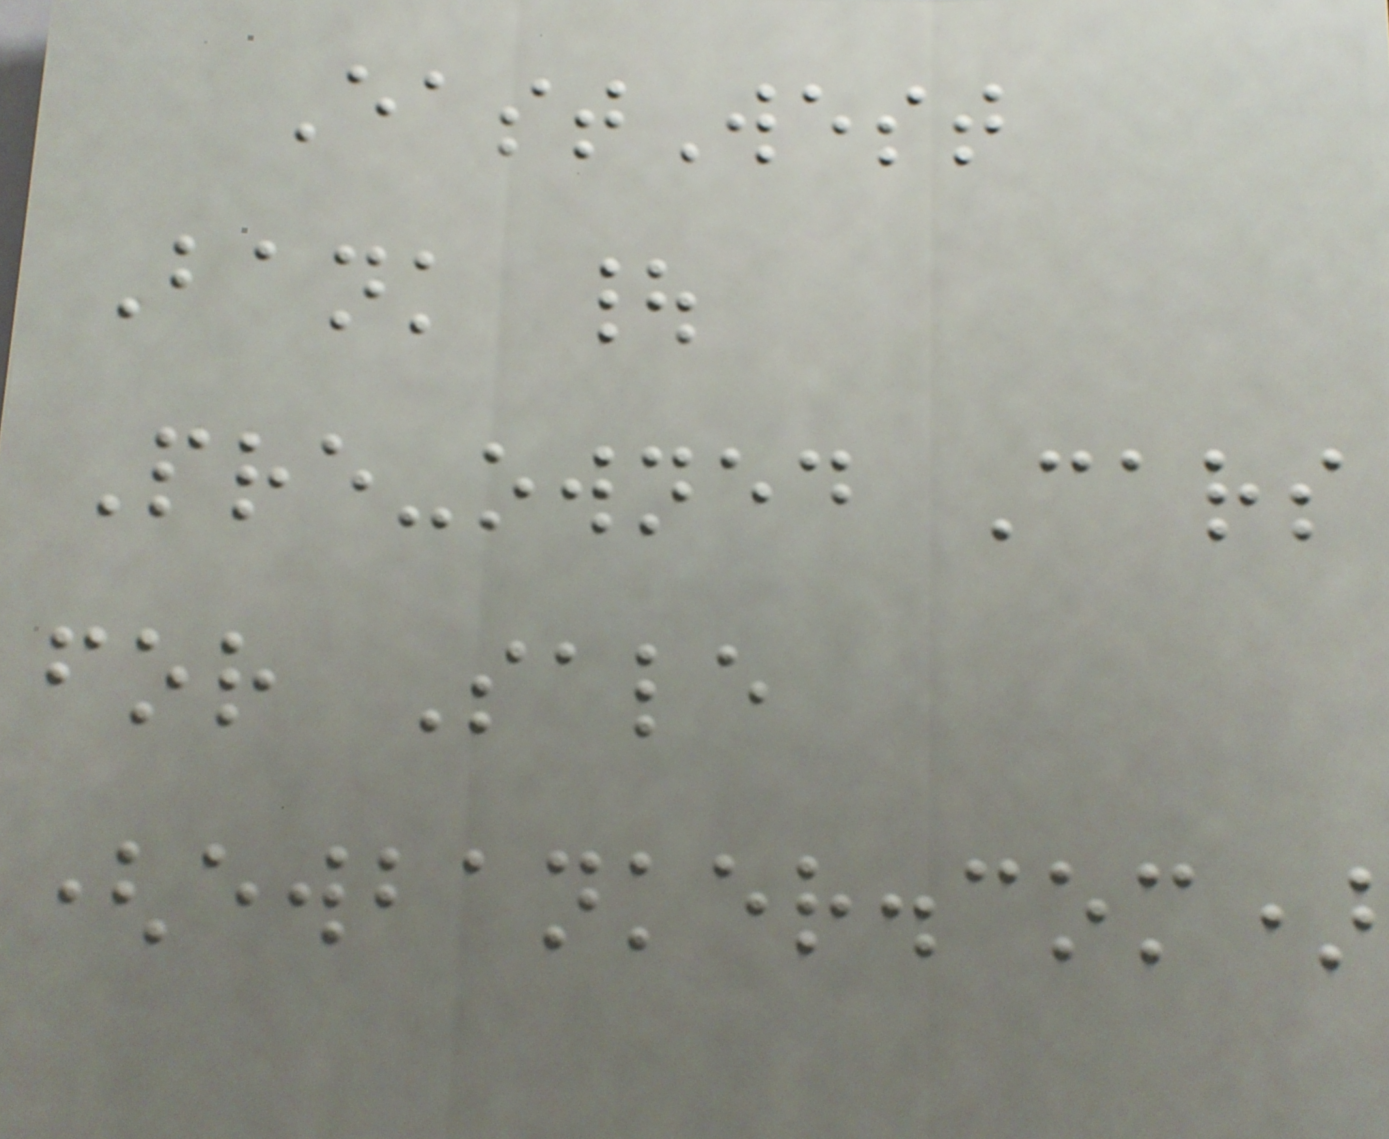EastWest
Bank |
Pre-owned Cars
for Sale
(ewbanker.com)
